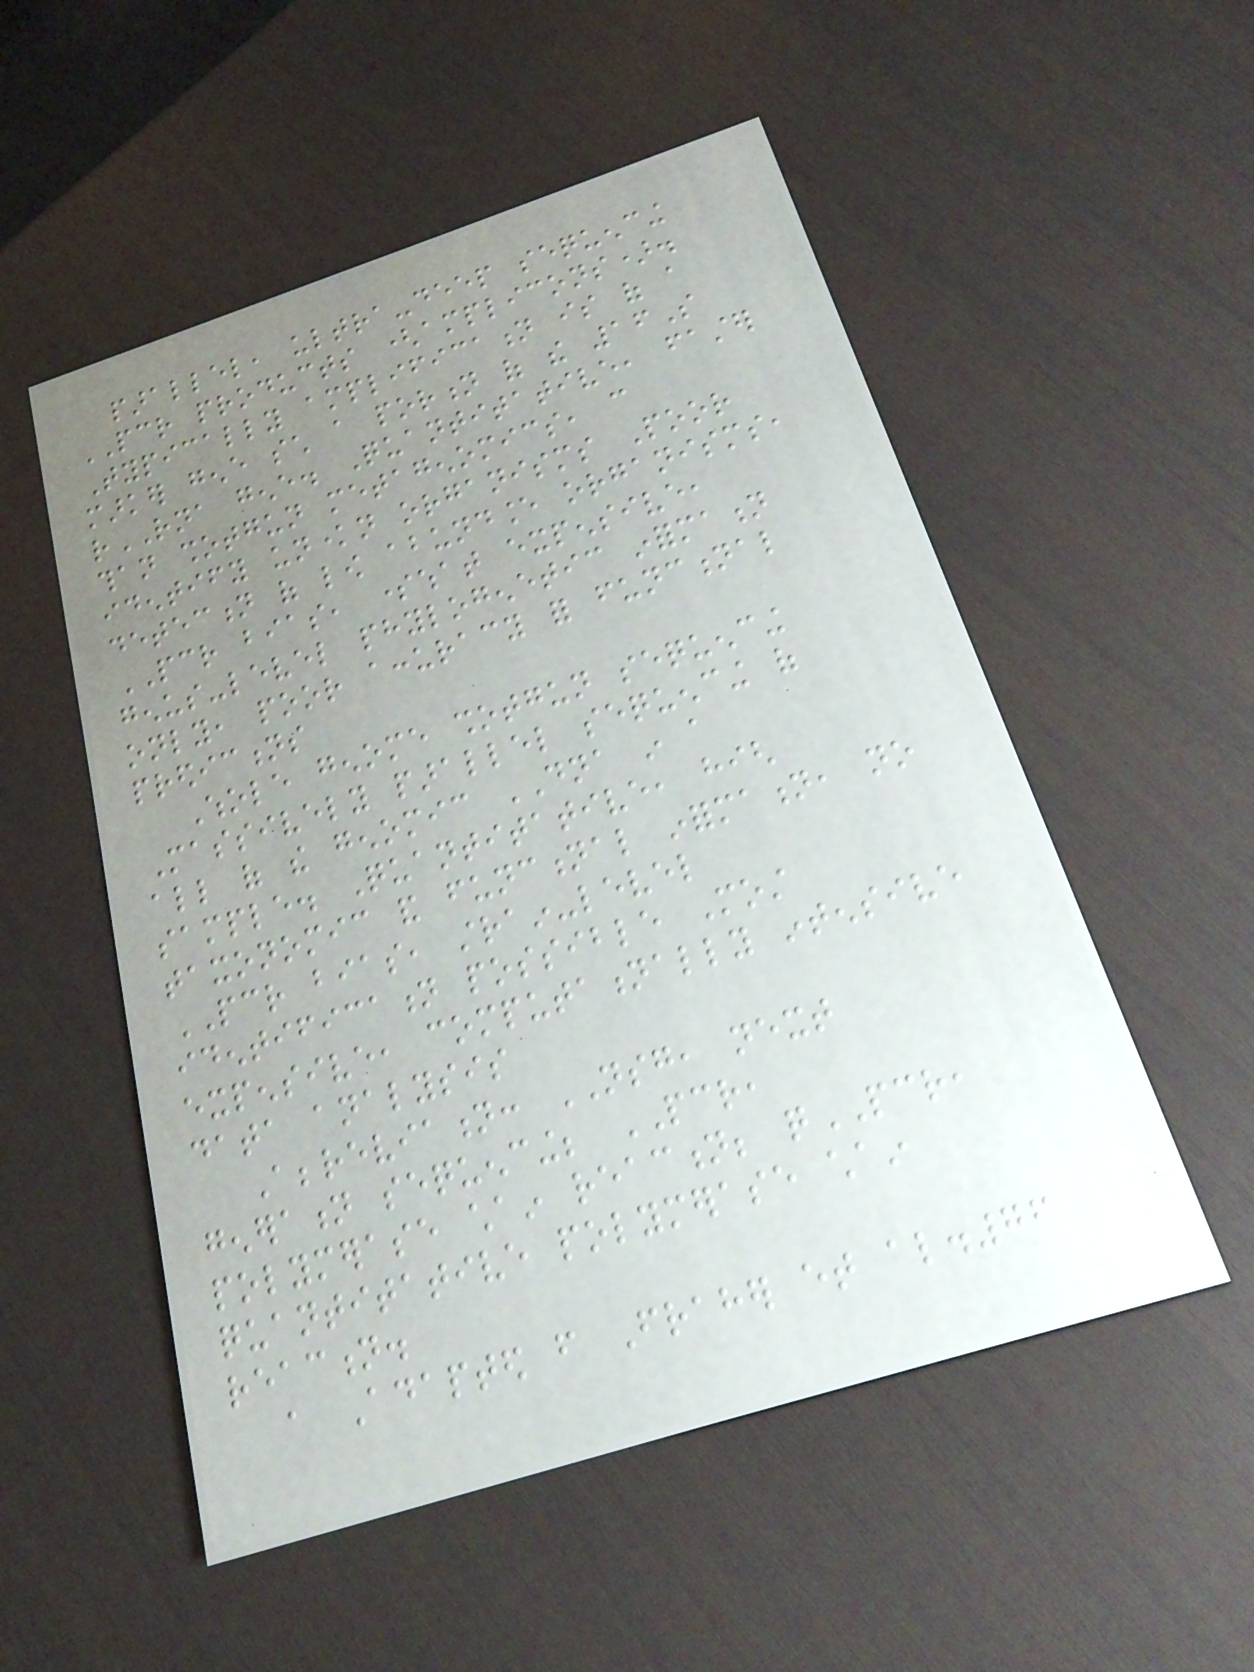parallel, ultra-deep sequencing
PCR products (amplicons).
Typically amplification is of a
marker gene such a portion of the 16S
rRNA gene. Quantitative, faster
than shotgun metagenomics, can
identify unknown organisms Poor
detection of low abundance organisms,
PCR bias, somewhat expensive,
genus-level phylogenetic information
only, poor accuracy for functional
predictions
Whole genome shotgun sequencing
Massively parallel sequencing of
all of the genomic DNA in a
sample. Quantitative, high
taxonomic and functional information, no
PCR bias, strain-level
identification possible Most
expensive, computationally intensive
data analysis
Abbreviation: NSG, next
generation sequencing; PCR,
polymerase chain reaction; qPCR,
quantitative polymerase chain
reaction.
a Adapted from Fraher et al.76
